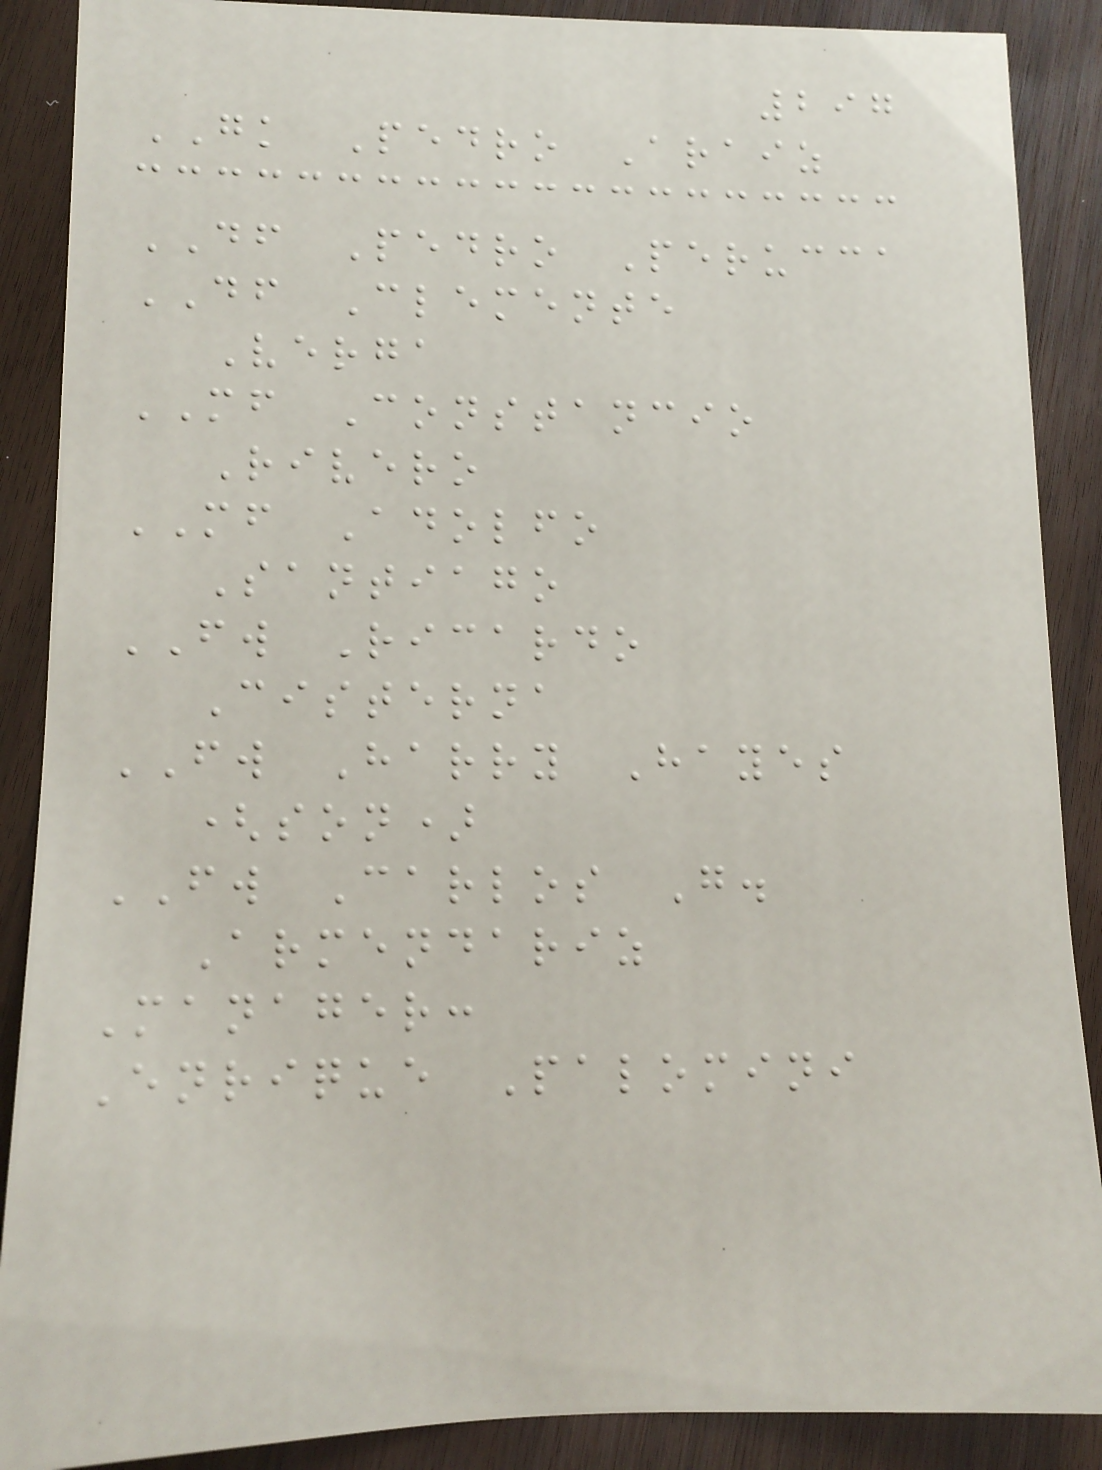297
GK Pedro Araiz
DF Pedro Perucca
DF Clemente
Verga
MF Constancio
Rivero
MF Adolfo
Santiago
FW Ricardo
Cisterna
FW Harry Hayes
(son)
FW Carlos G.
Armendariz
Manager:
Enrique Palomini
